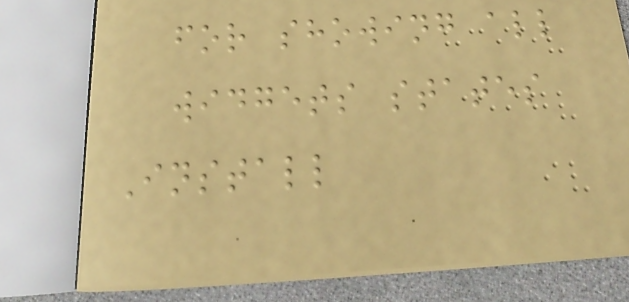for showing all
widgets states
Install
